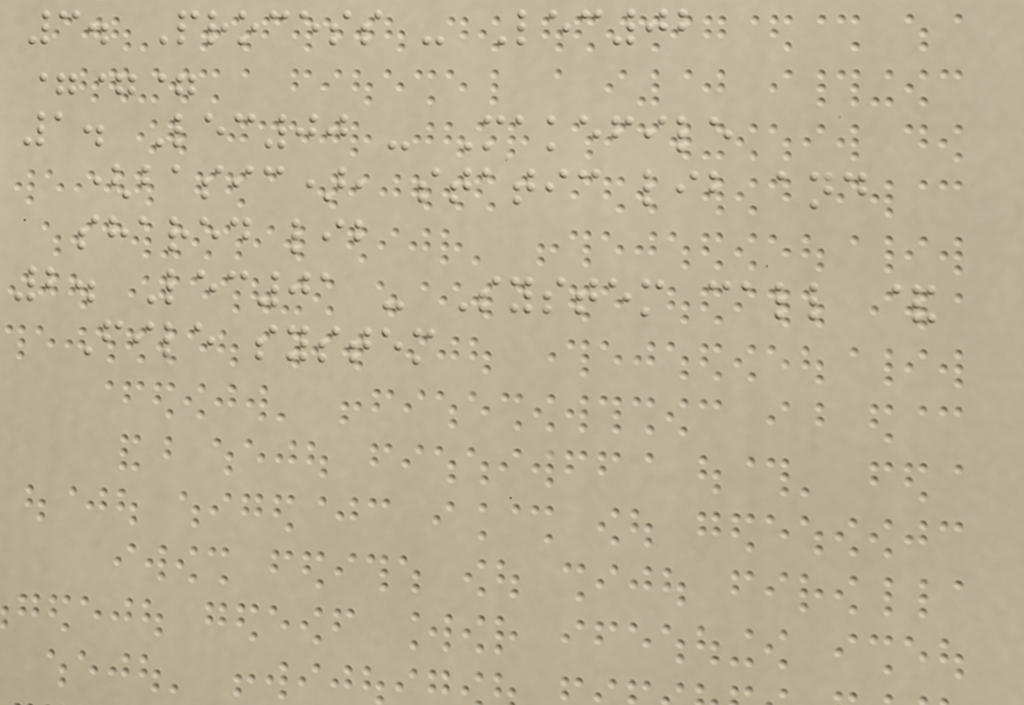3. Process - Lec02
===
1. Lec00 - Makefile
(basic), static lib and
shared lib
2. Lec01 - System call &
File system
